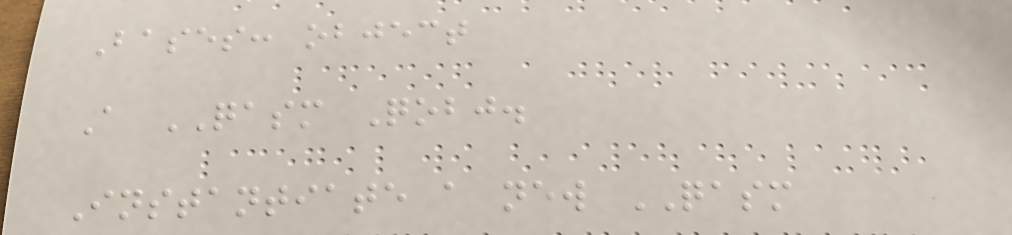Bases: object
A QASM Qobj.
Instantiate a new QASM
